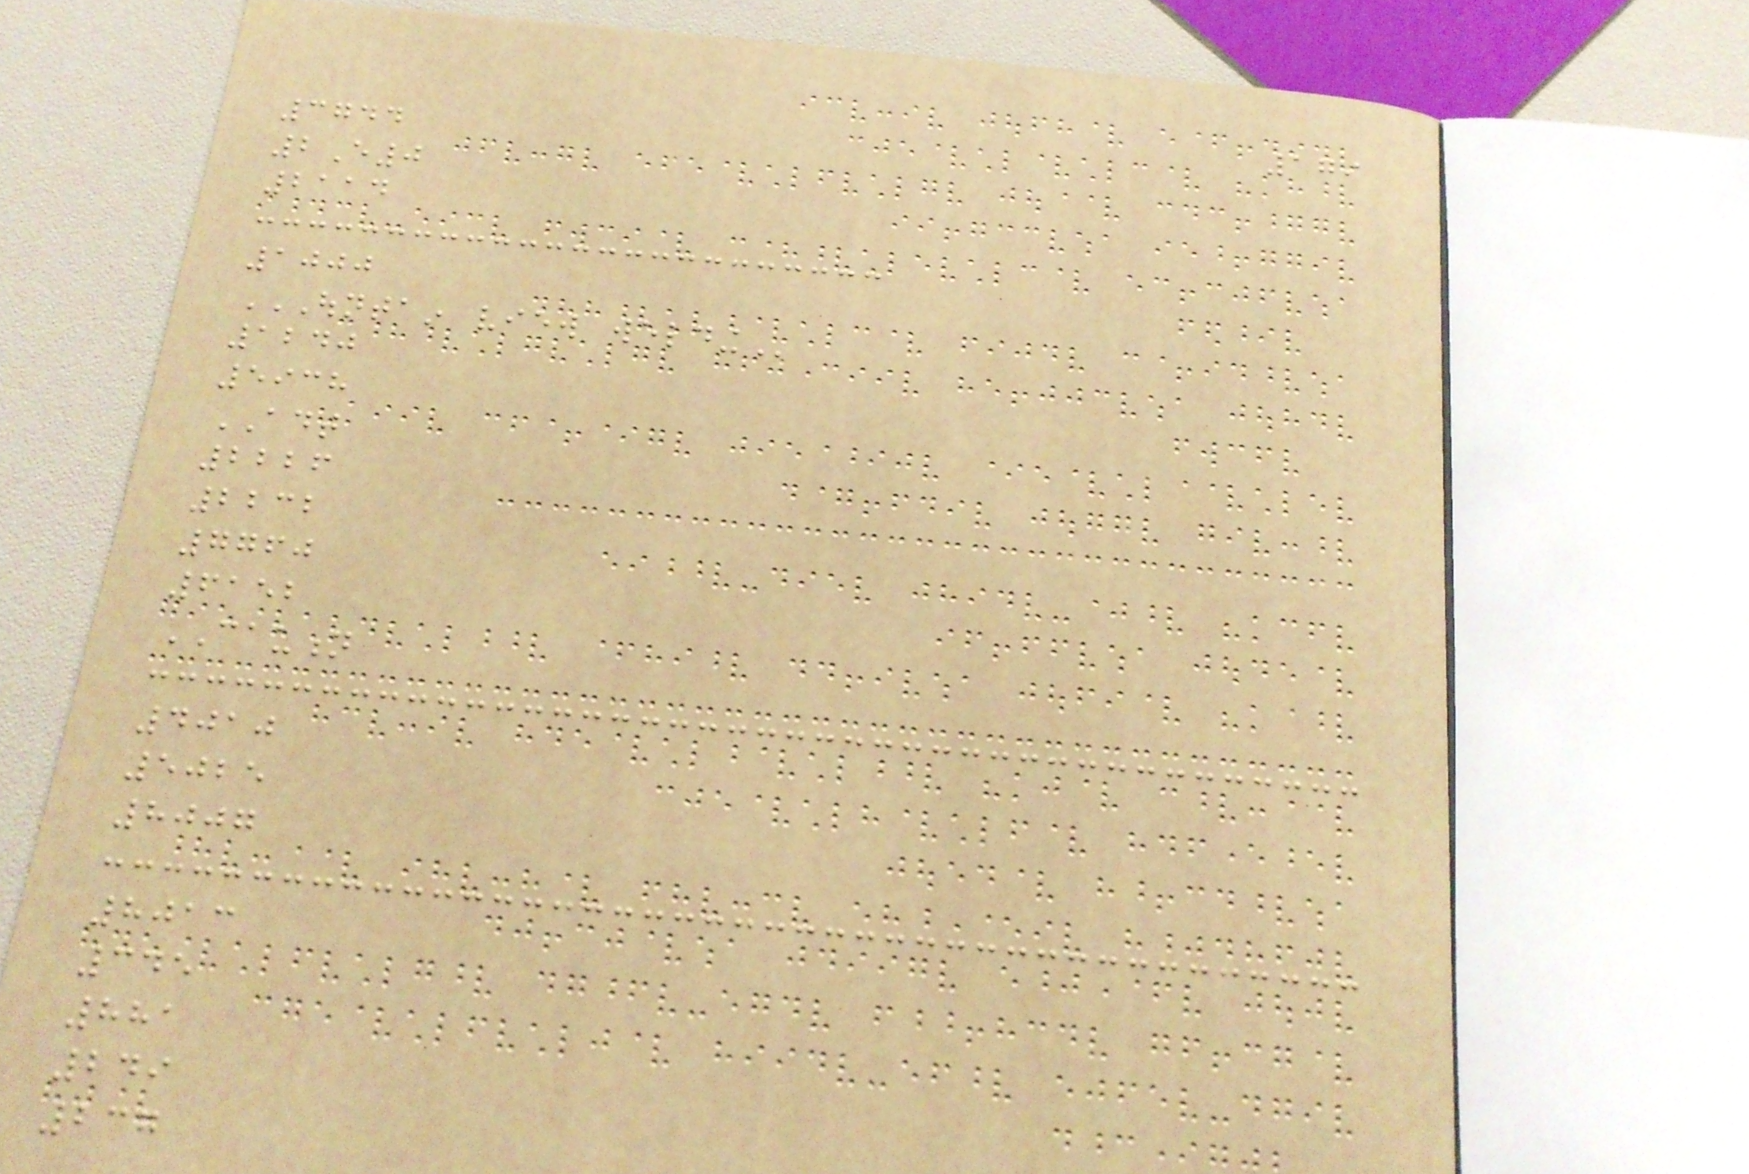179
3744
2E0
2114
1000
OUNTAIN VIEW WELDING
1240
5938
ADT
2226
2232
7760
6152
CAUTION
4010
5025
8007
8013
345
881
249
237
